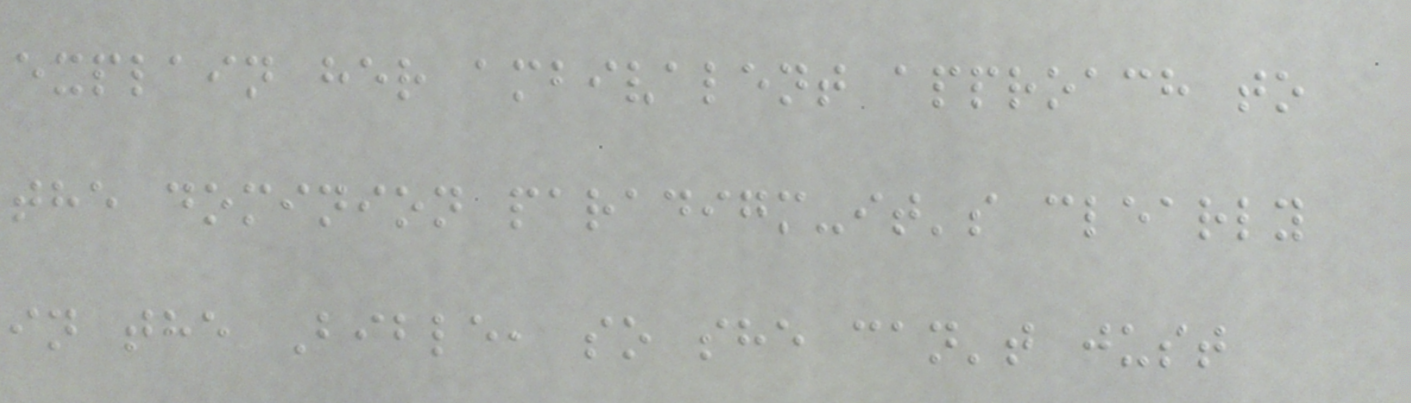explain her ambivalent approach to
the dominion paradigm-it's clearly
in the Bible, so she can't just
